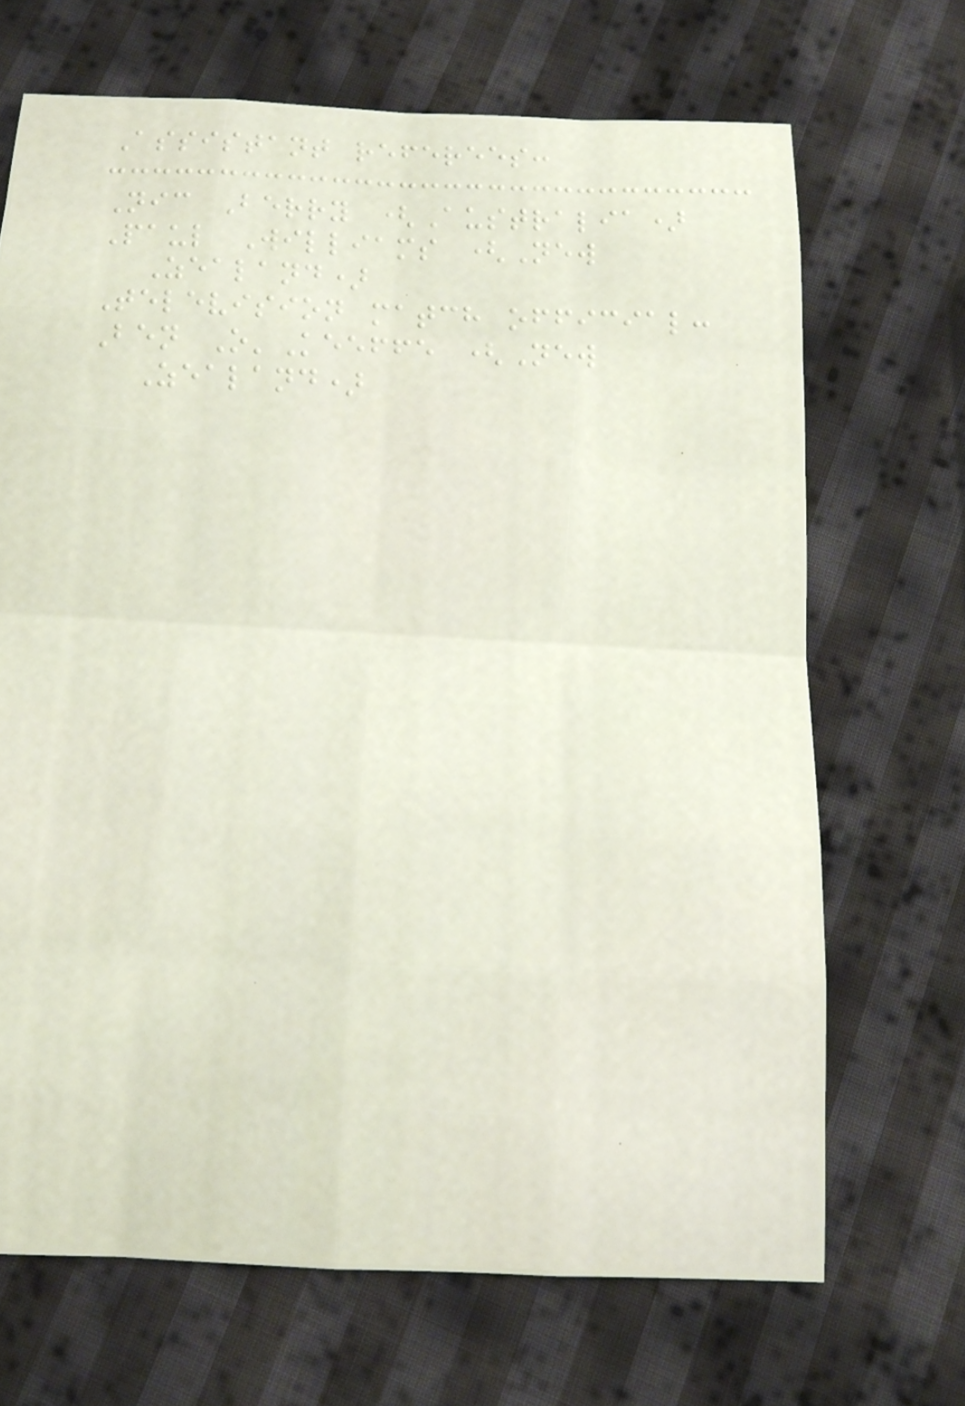Assistant referees:
Nic Berry (Australia)
Paul Williams (New
Zealand)
Television match official:
Ben O'Keeffe (New
Zealand)
